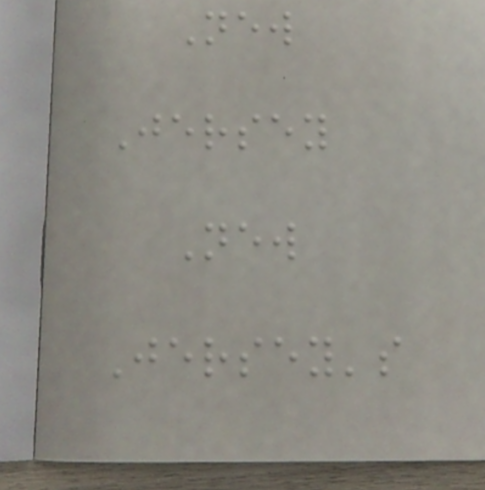New
Jersey
New
Jersey's
